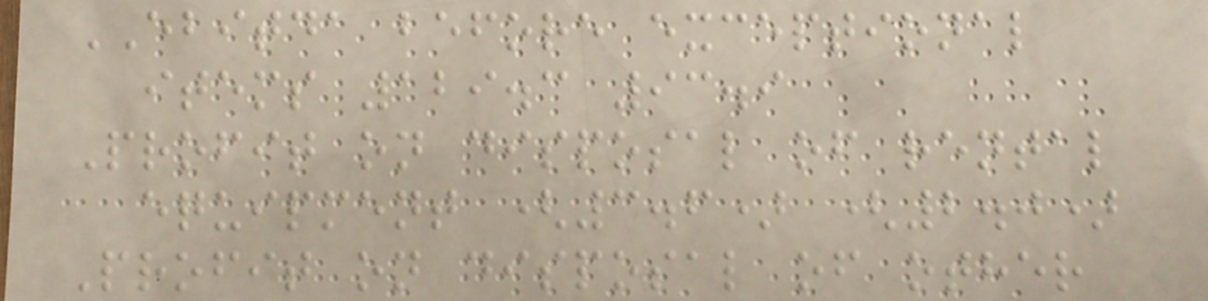EBITDA before exceptional
items 129.3 93.9
Profit on disposal of rental
equipment (3.6) (2.0)
Profit on disposal of other
